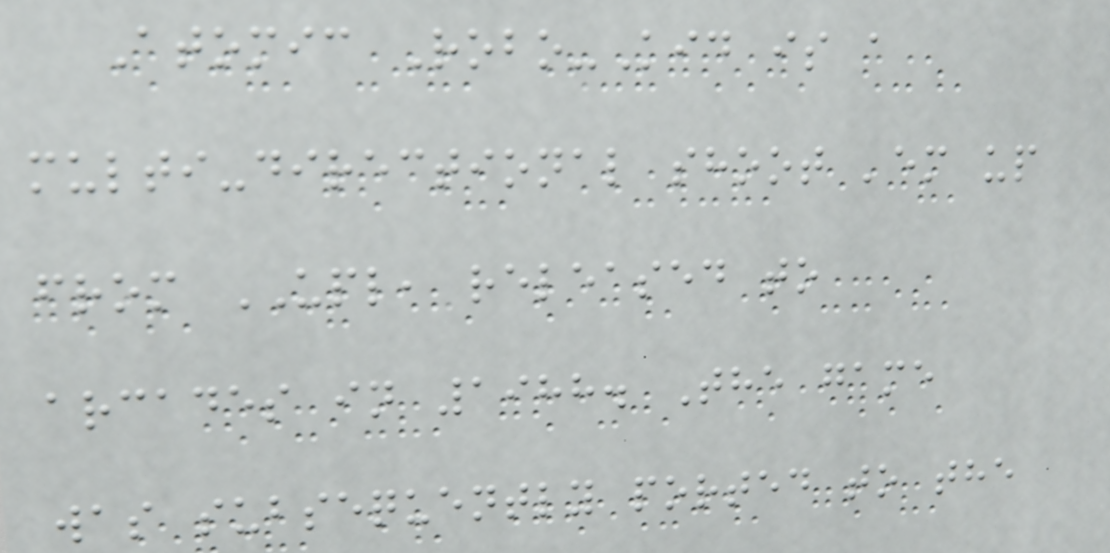Atomic Robo-Kid is a
multi-directional shoot 'em up
from UPL, released to
arcades in 1988. The game
was subsequently ported to the
